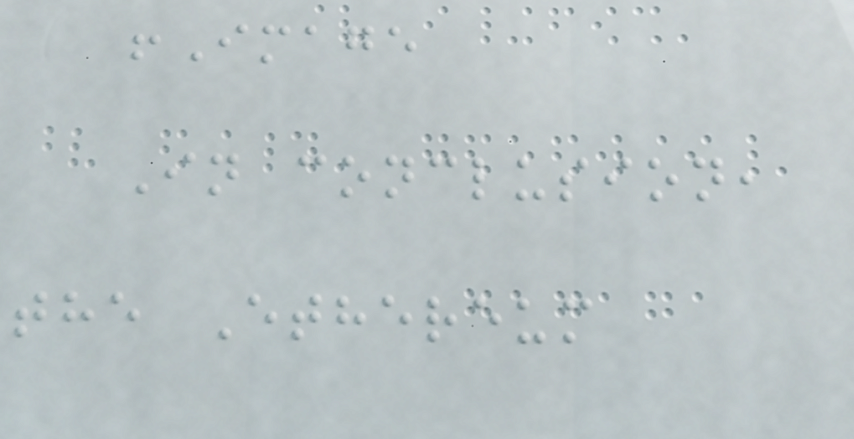!Image
In conclusion,
the Ethereum
